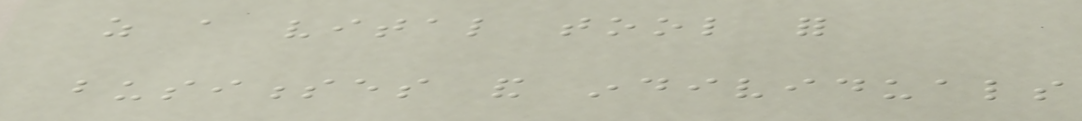as a vital tool for
businesses and individuals
